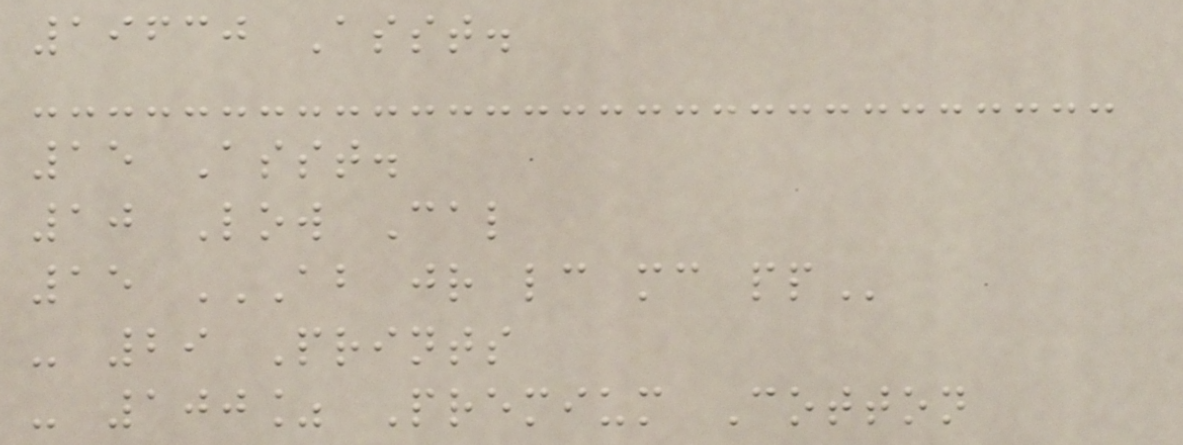19630 Asst.
15 Asst.
10 Low Cal
15 AB JR LC MC PP
- 29 Prints
- 100% Premium Cotton
